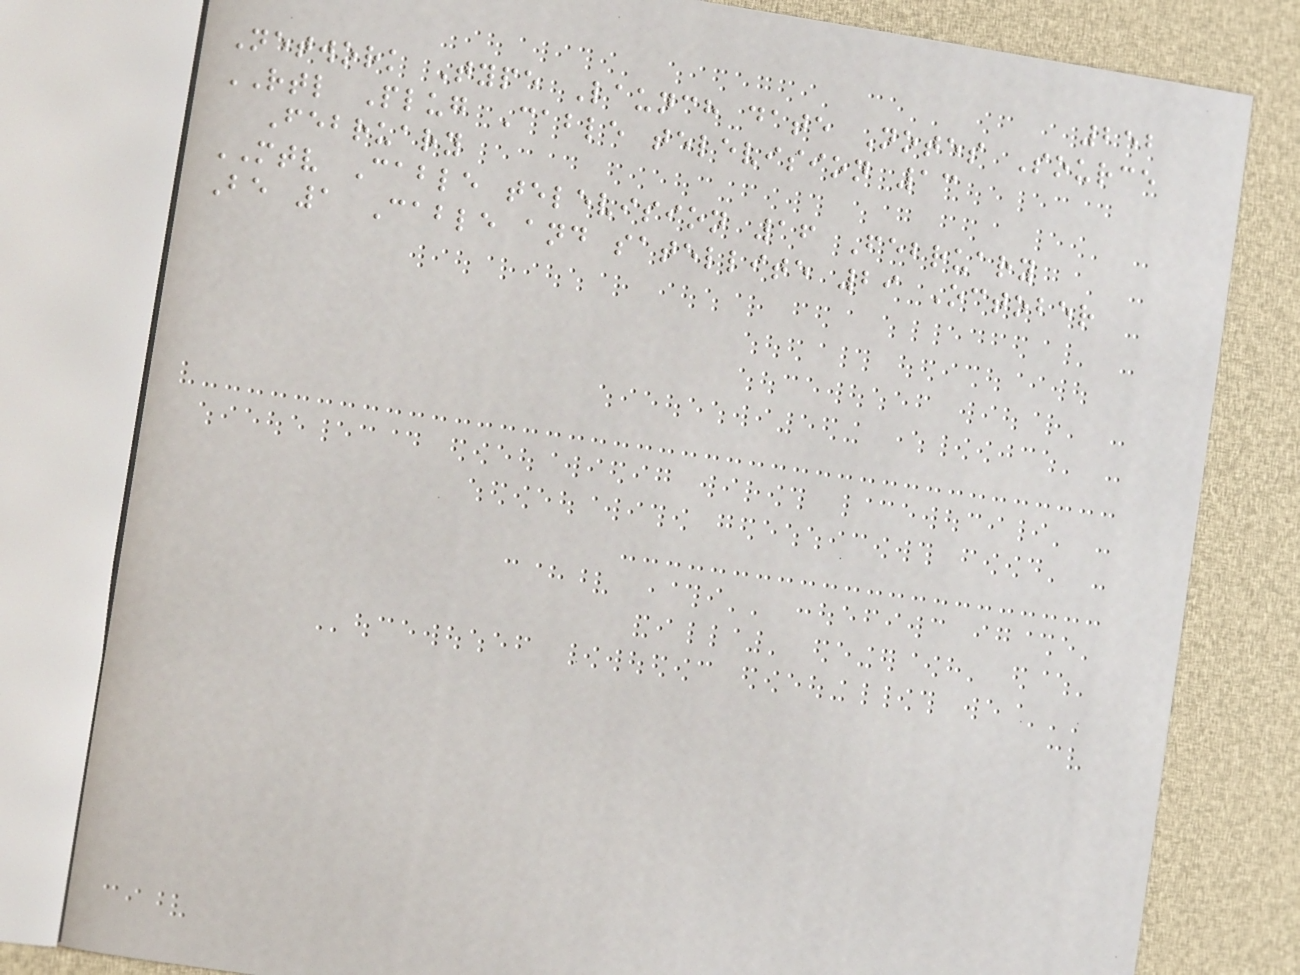252
Network Type Launch date Notes Source
RTL Plug Cable television 13
February
MTV Cable television 16 February
Be 1 Cable and satellite 29 October
